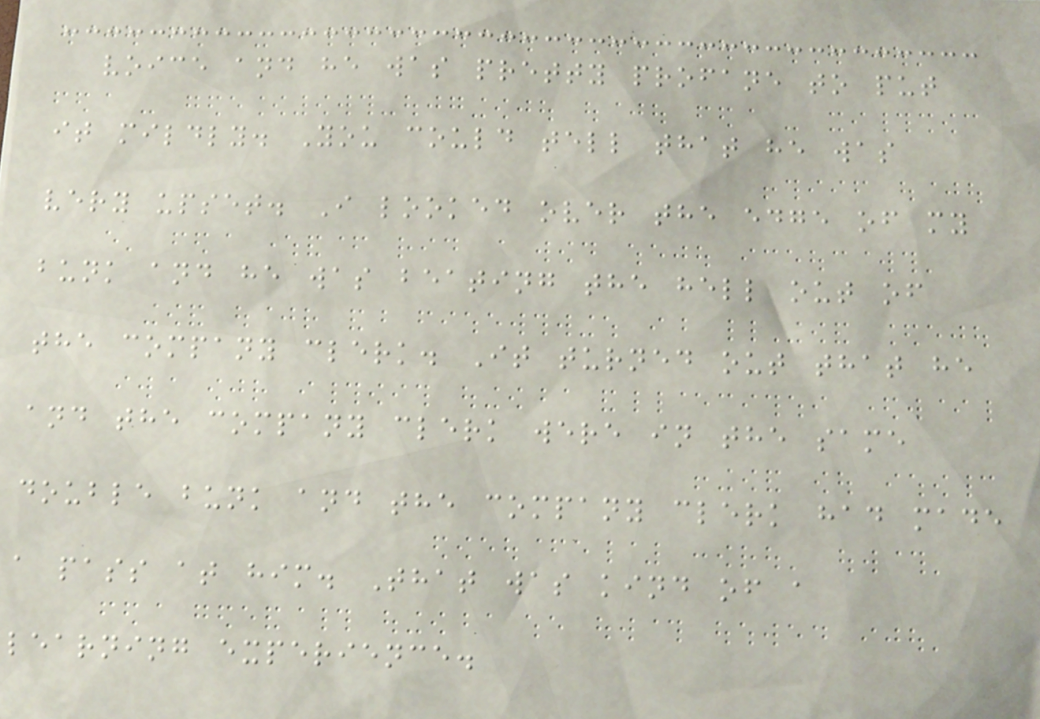voice and he was pretty profane to put
it mildly. You could tell that he was
very upset. I looked over the edge of my
bunk and he was beating the hell out of
the company clerk. It turned out that he
and the company clerk were in the same
double bunk and the company clerk had made
a pass at him. That was kind of a
learning experience.
